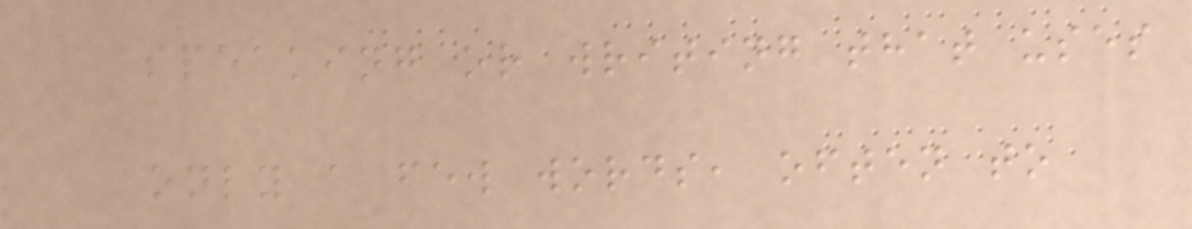speaking or writing that uses
only a few words, often to
